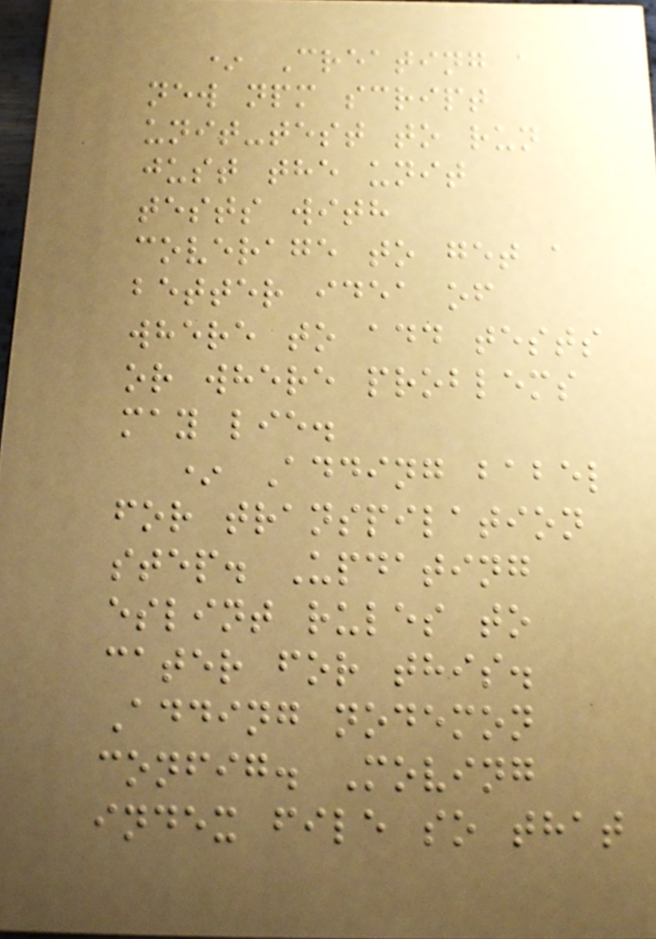* Creating a
new npm script
unit-test to run
just the unit
tests with
coverage to get a
better idea of
where to add tests
or where problems
may lie.
* Adding babel
for transpilation
step. Updating
eslint rules to
cater for this.
Adding nodemon
config. Moving
index file so that
